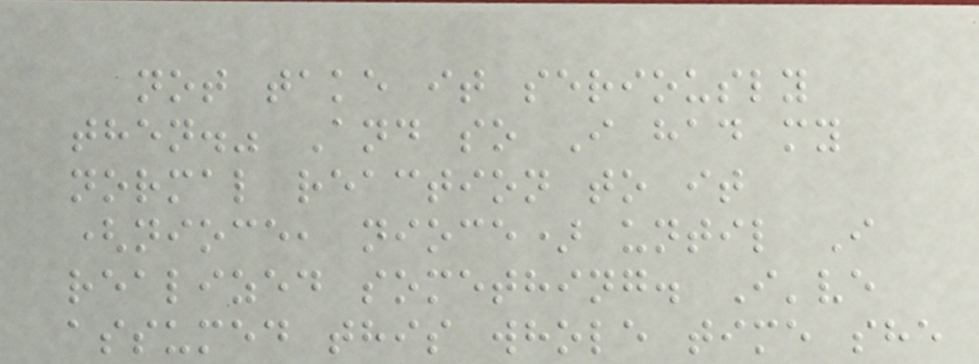not take it seriously
then." And so I had my
normal reaction to it
(nioce, nioce) until I
realized something. I've
assumed this whole time she
